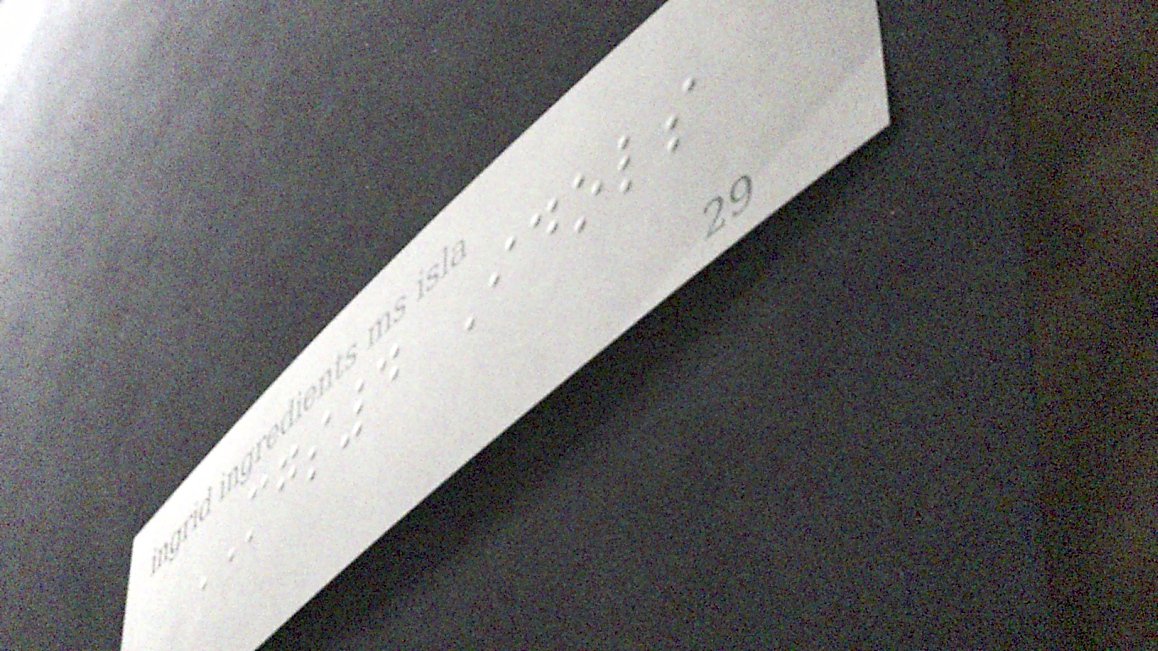MGS4 Idols
